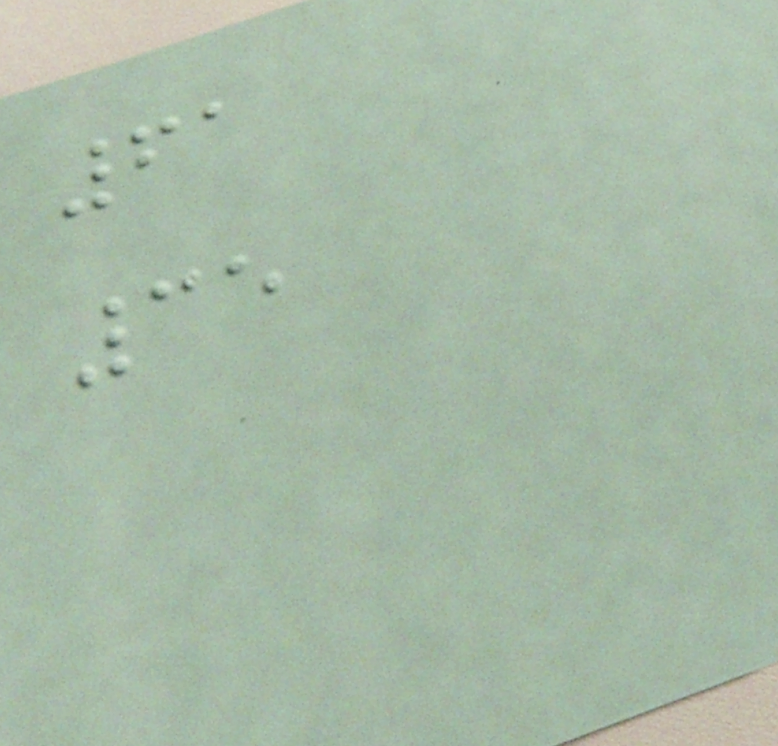61
35
